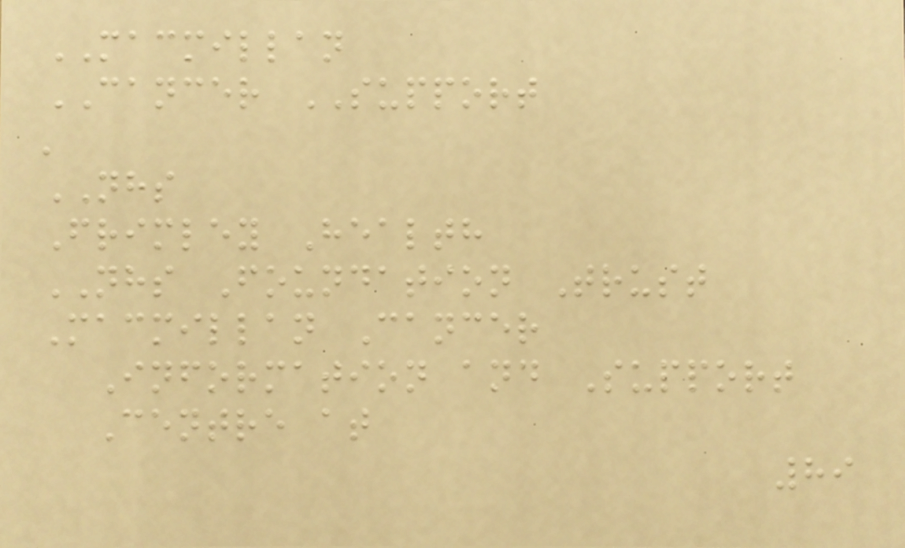MACMILLAN
CANCER SUPPORT
'
NHS
Frimley Health
NHS Foundation Trust
Macmillan Cancer
Information and Support
Centre at
89
